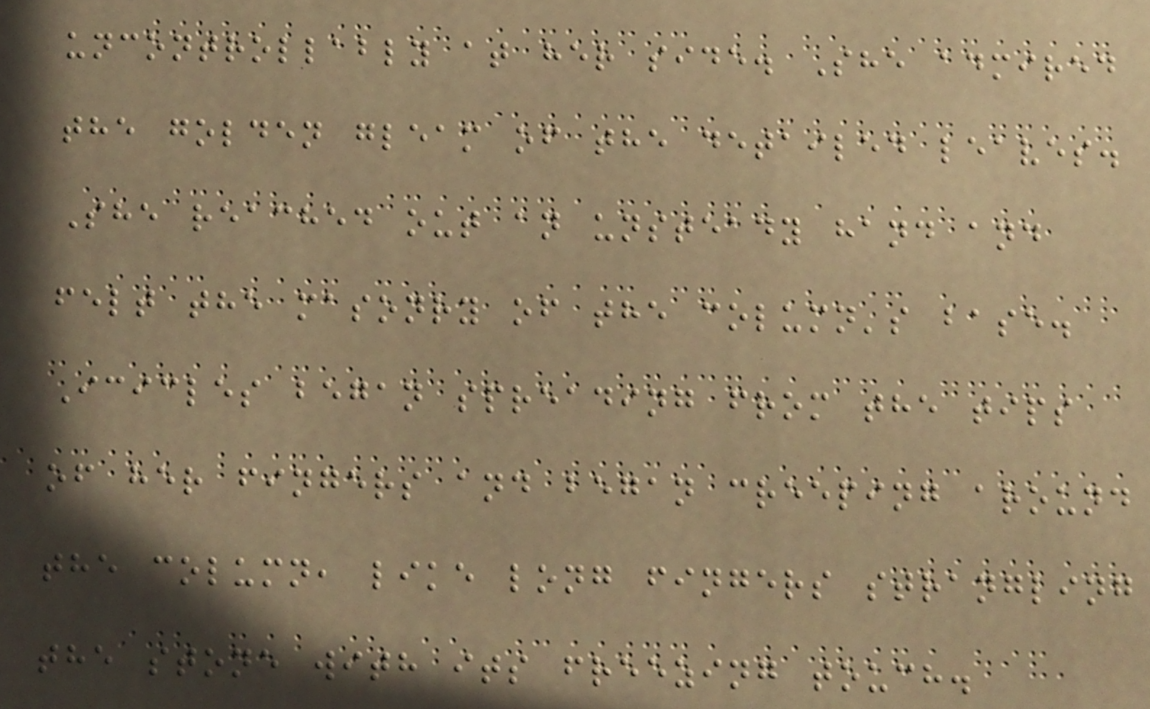uncontrollably at her side. She admired
the golden gleam of the detailed leaves.
She reached out an unsteady hand and
felt the masonry of the column's base.
Icicles began spreading from the tips
of her fingers and began creeping around
the column, like long fingers strangling
the stone with its freezing touch.
